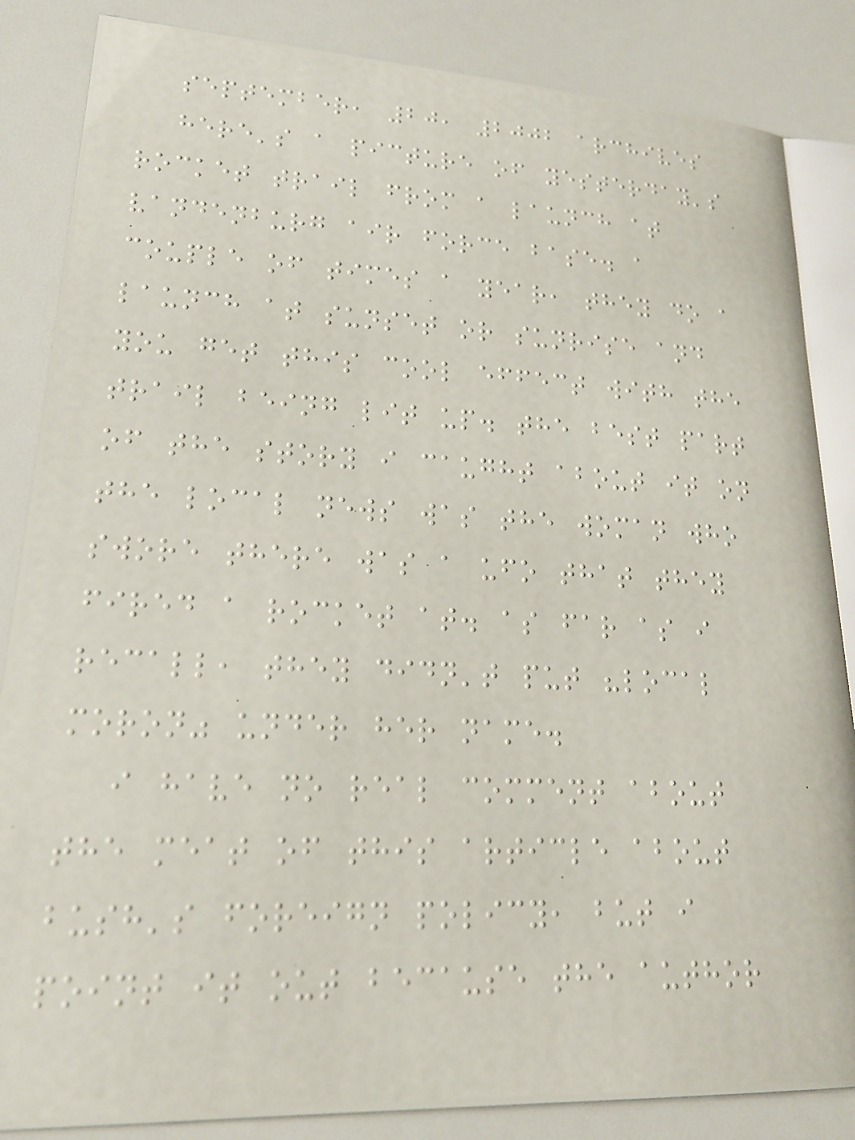september, 20, 2002 archives
here's a picture of yesterday's
rocket trail from a launch at
vandenburg air force base. a
couple of times a year, they do a
launch at sunset or sunrise and
you get this cool effect with the
trail being lit up. the best part
of the story i caught about it on
the local news was the woman who
swore there was a ufo that they
fired a rocket at. as far as i
recall, they didn't put "local
moron" under her name.
i have no real comment about
the meat of this article about
bush's foreign policy, but i
point it out because the author
